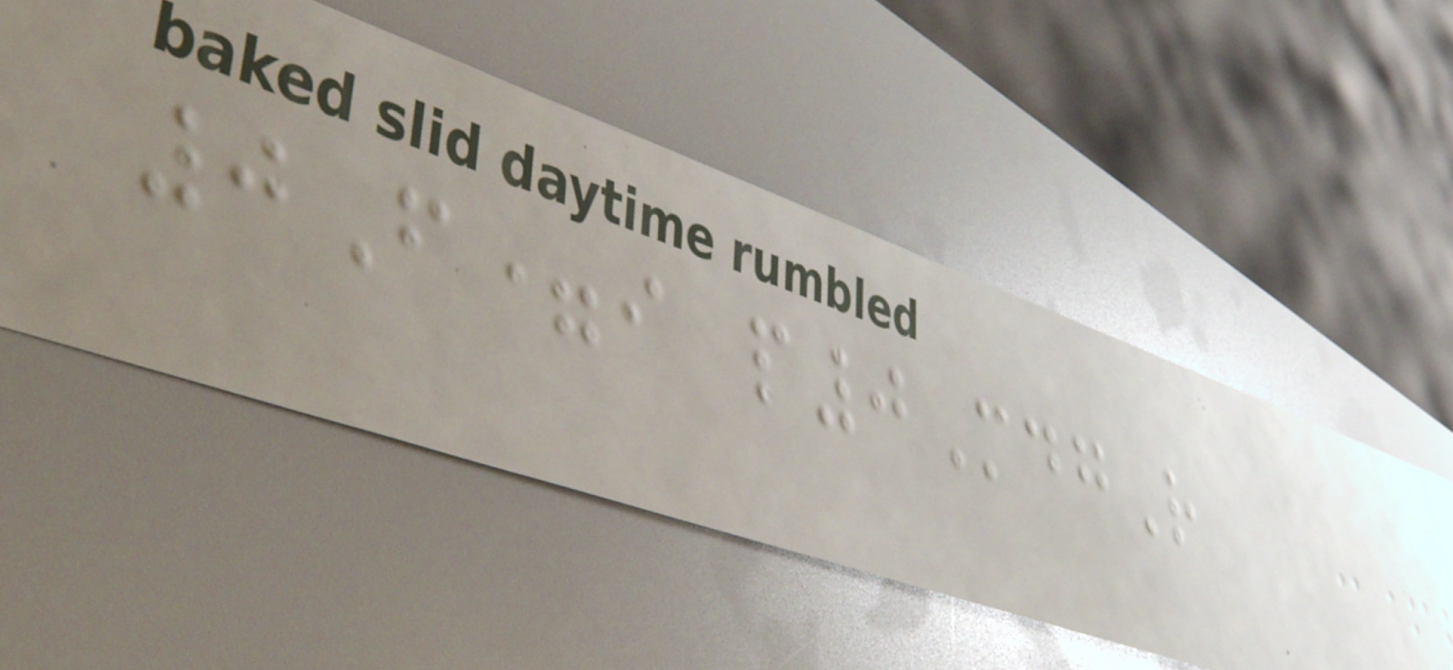0F=i p0MdgR
